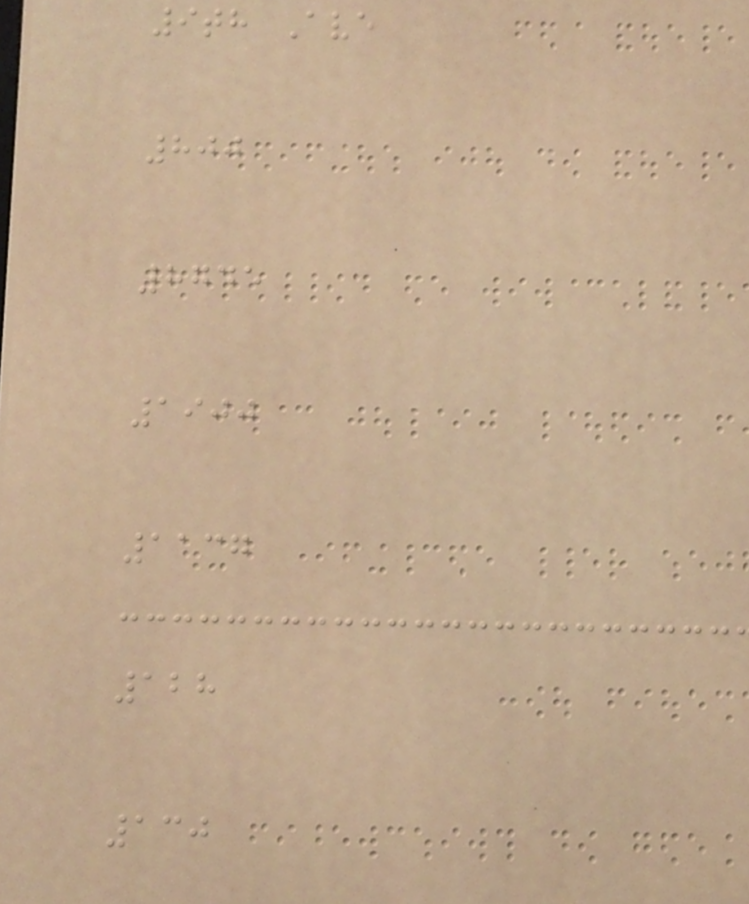9th Ave
800
8745
1900
1137
128
130
